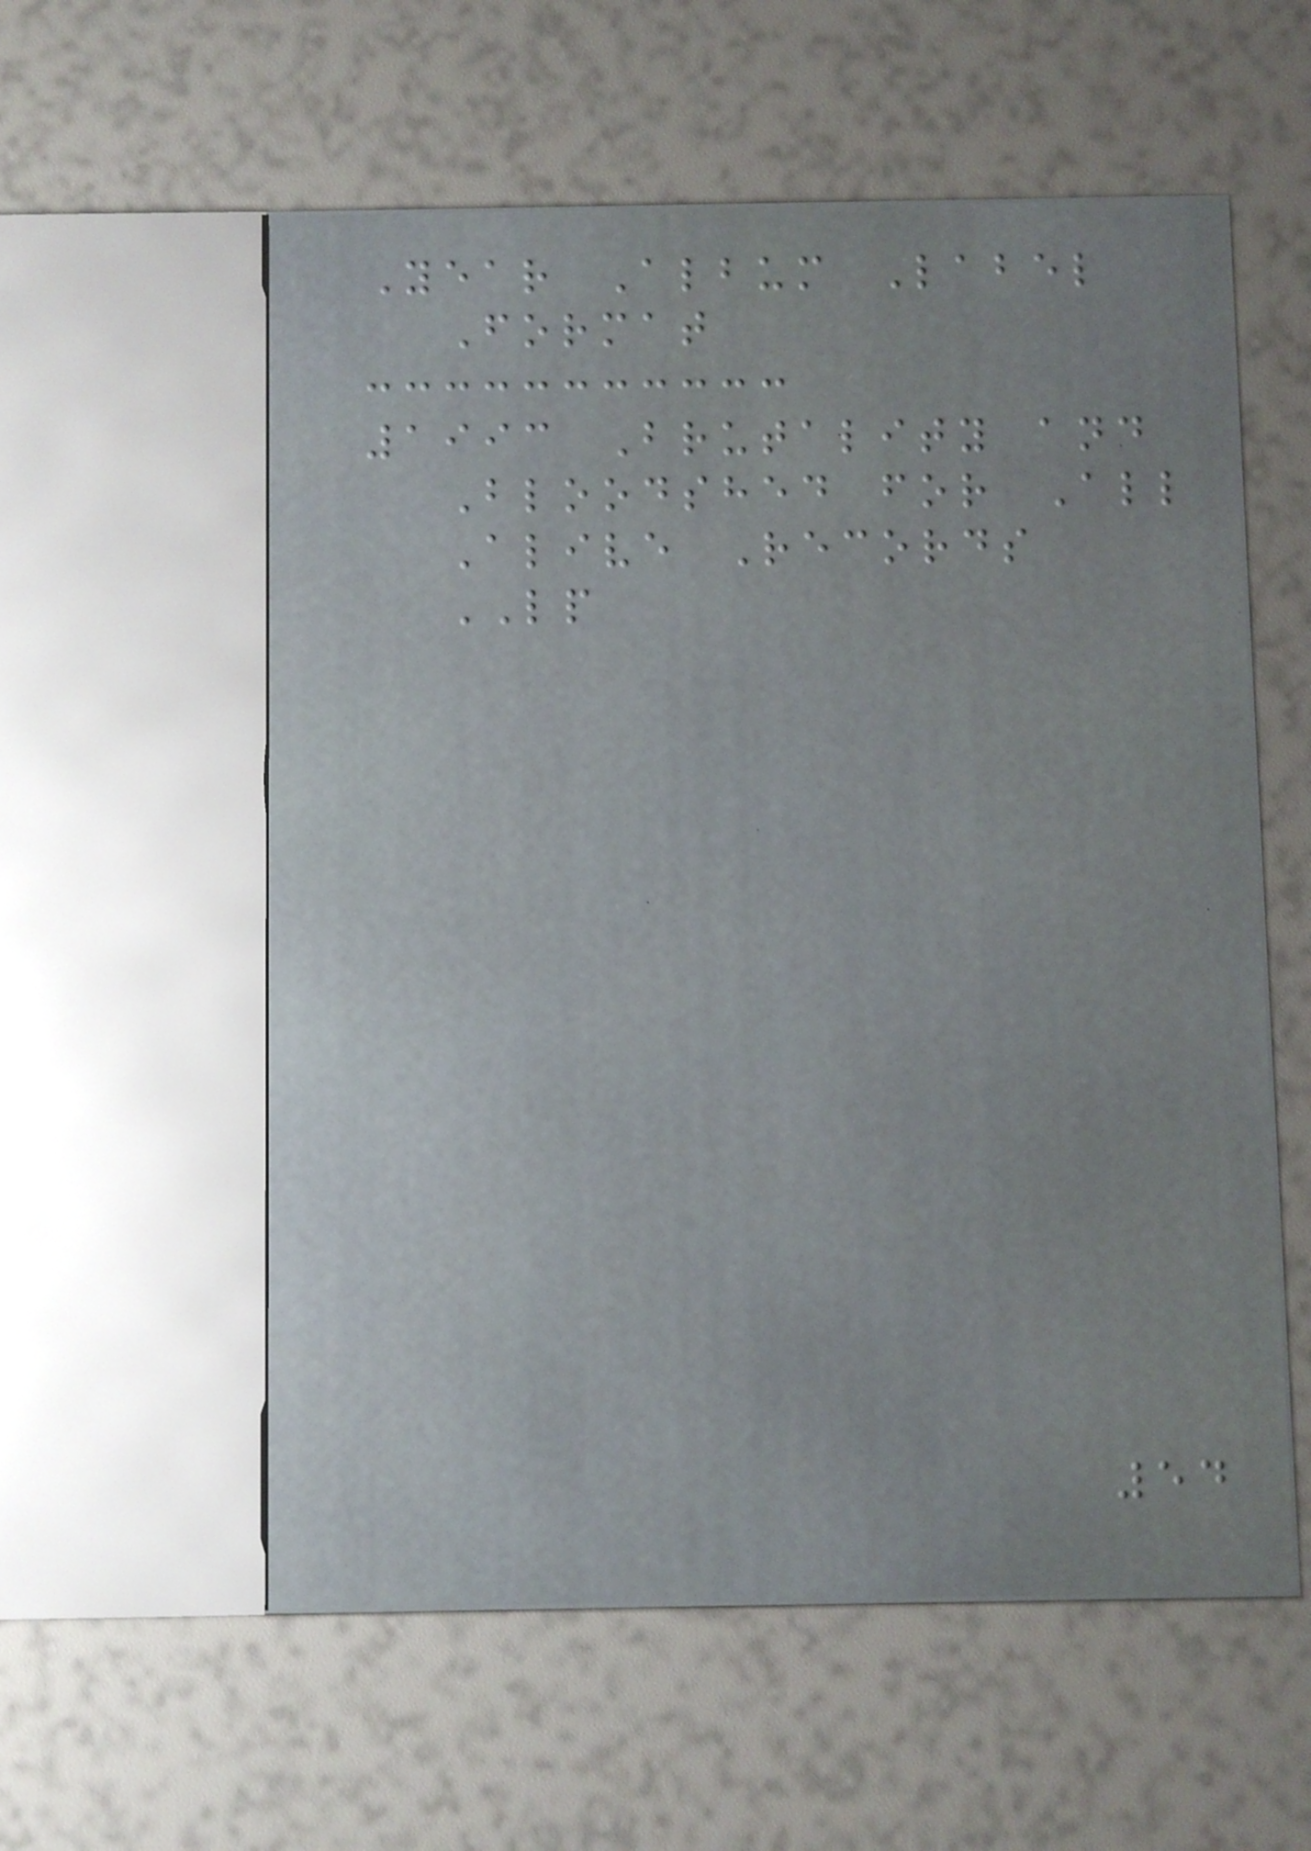Year Album Label
Format
1993 Brutality and
Bloodshed for All
Alive Records
LP
54
